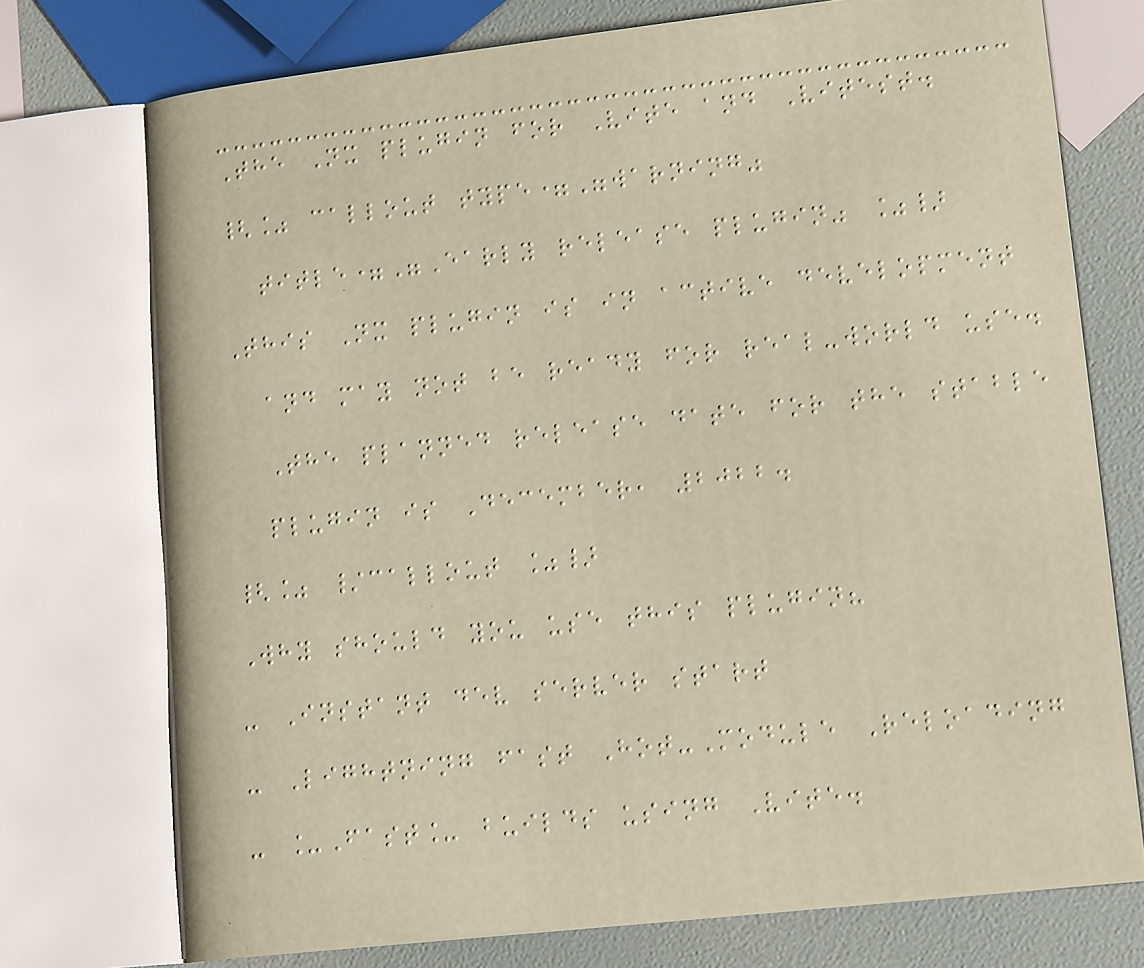The Nx plugin for Vite and Vitest.
{% callout type="warning"
title="Early release plugin" %}
This Nx plugin is in active development
and may not be ready for real-world use.
The planned release date for the stable
plugin is December, 2022.
{% /callout %}
Why should you use this plugin?
- Instant dev server start
- Lightning fast Hot-Module Reloading
- _Fast_ builds using Vite.
